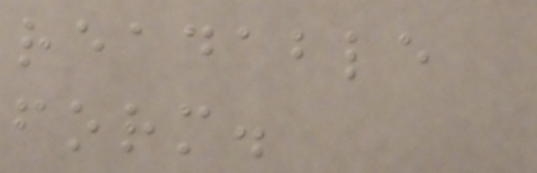readable
form.
